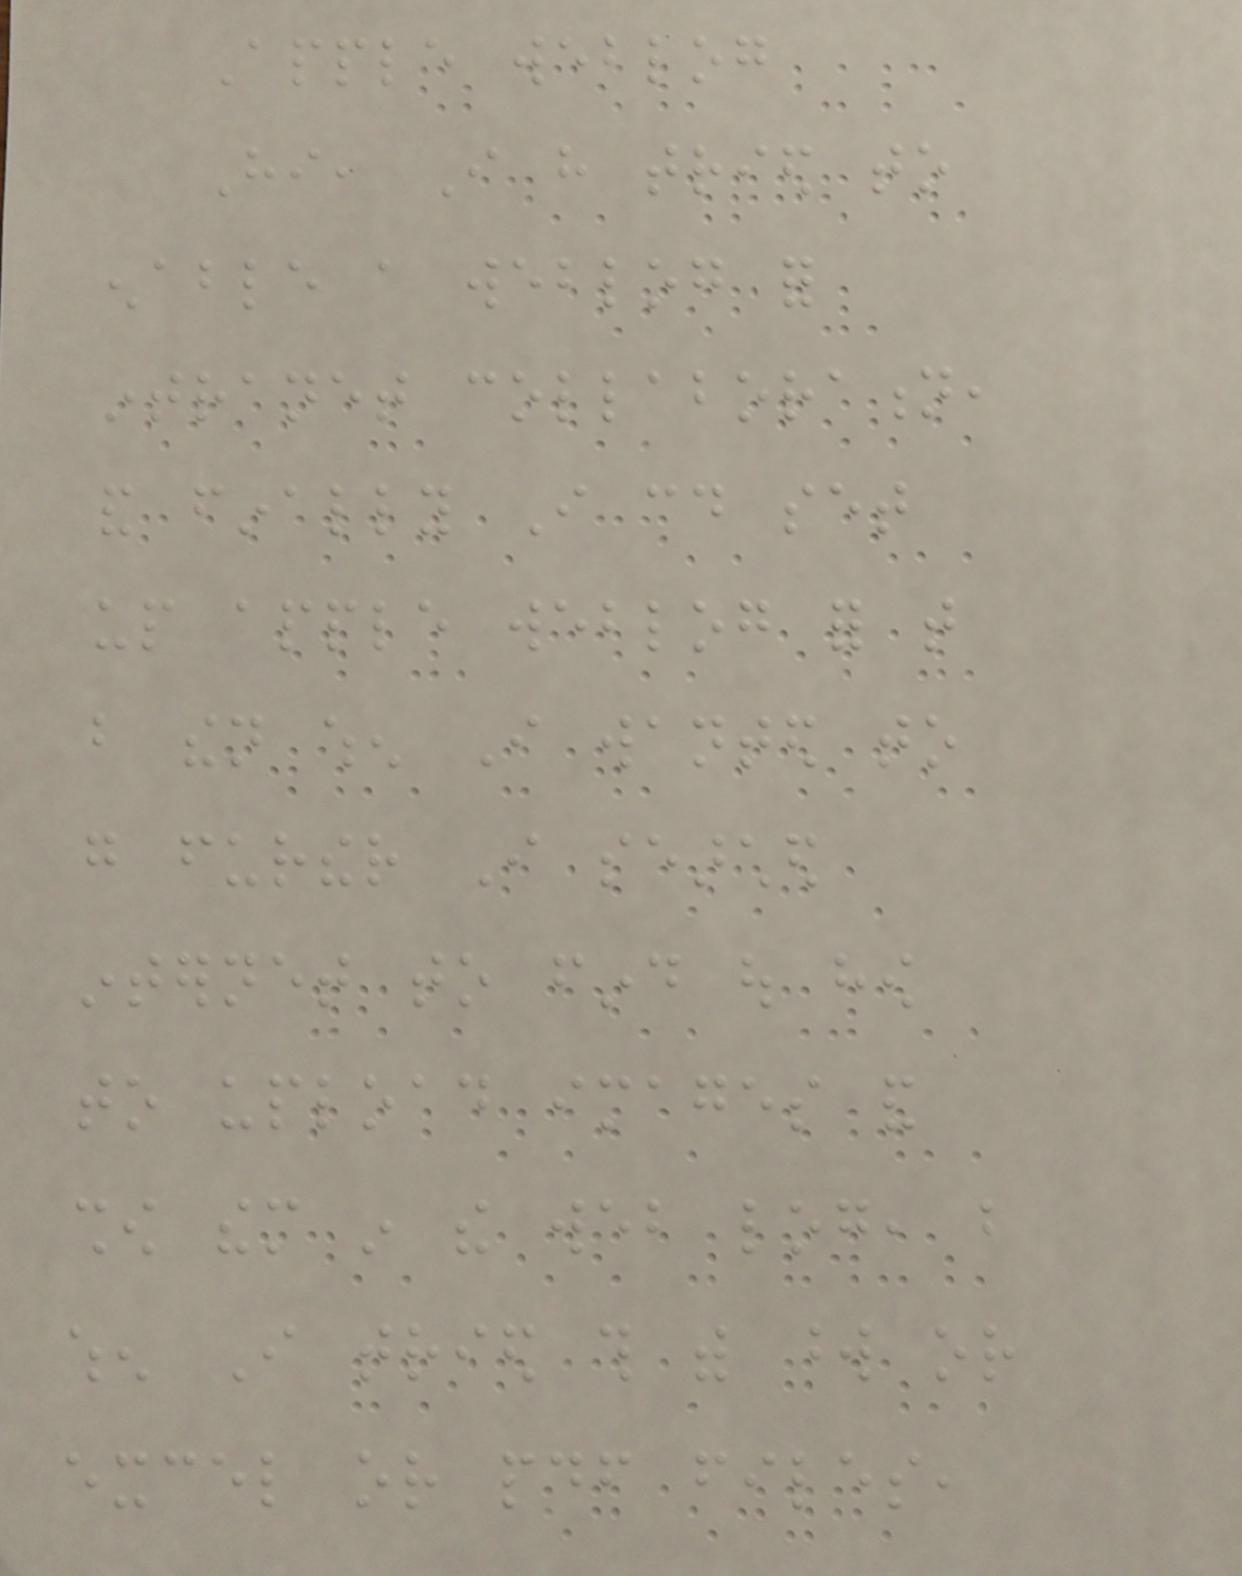Apple weblog
Hi, I have tried to
enable a weblog for
intranet collaboration,
and finally I could set
up apple weblog for that
but then when I wanted to
go further I searched
internet to find out how
to upload images and
show them in the web log, but
when I tried this with word or
excel or pdf files,
